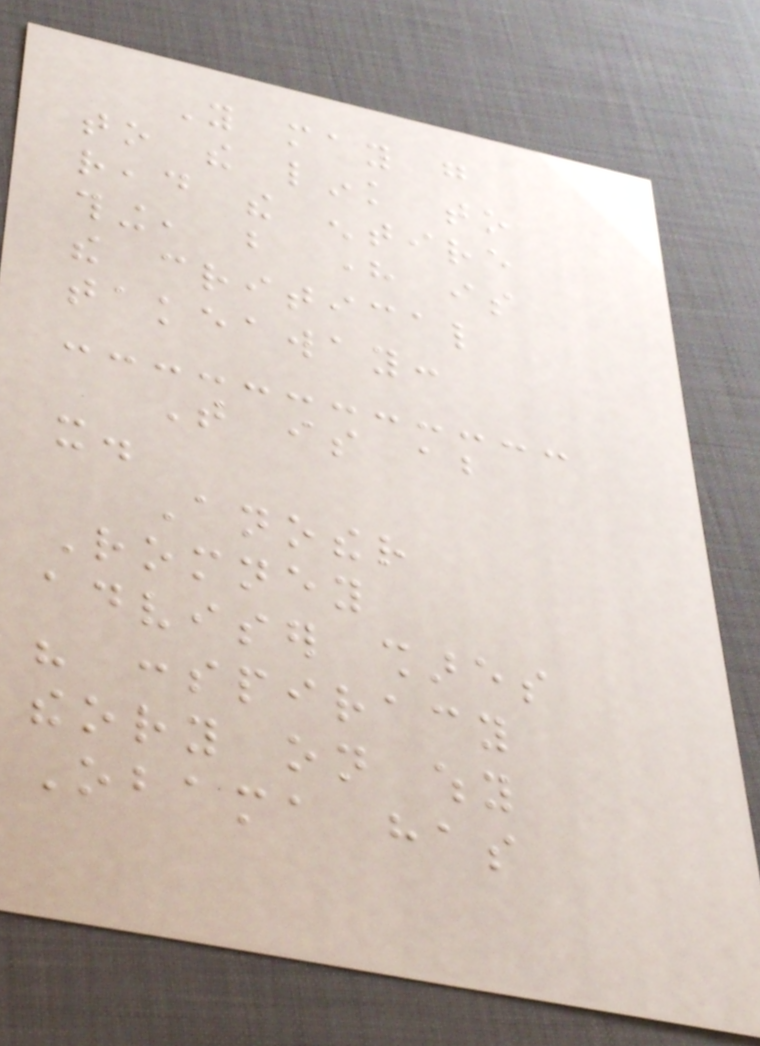You may go
to the link to
read the entire
thing, but here is
the critical
takeaway:
That is about
it.
Another
Romney
adviser shares
his conspiracy
theory on why
Obama has
